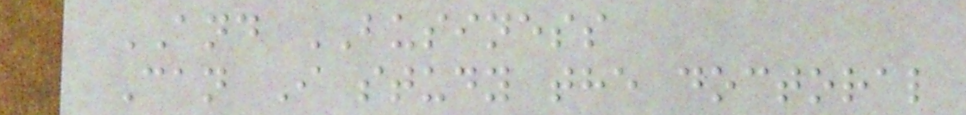AND BUSINESS
Can I study the doctoral
